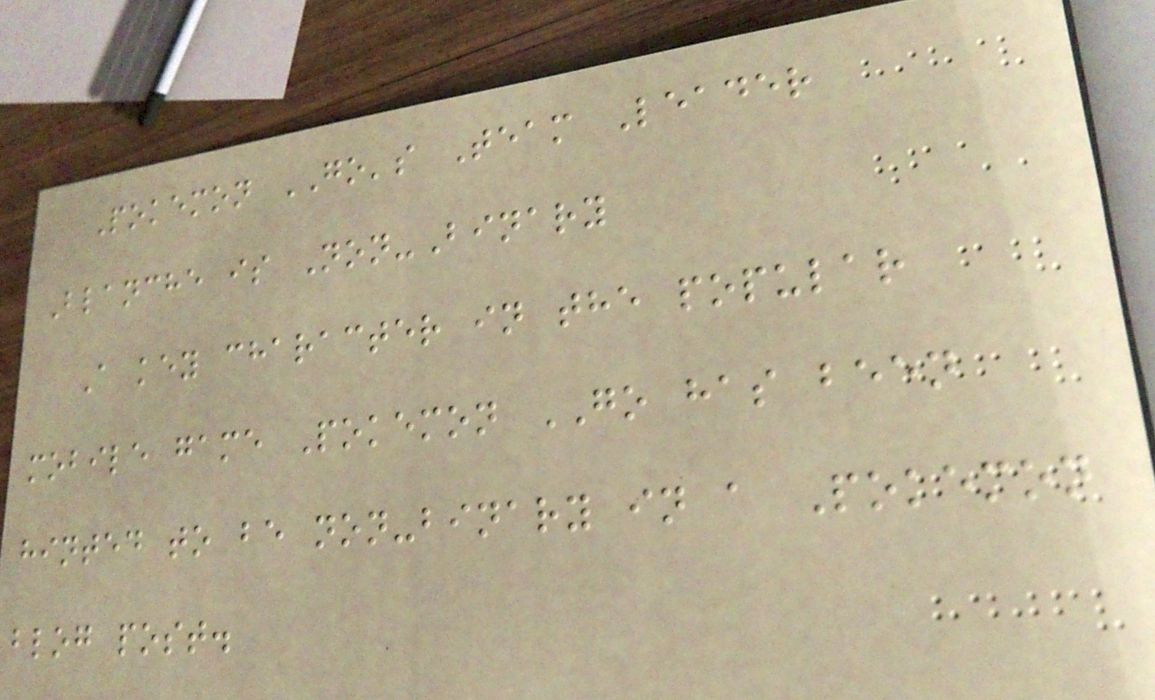Pokemon GO's Team Leader
Blanche is Non-Binary
A key character in the popular
mobile game Pokemon GO has been
hinted to be non-binary in a Pokemon
blog post.
